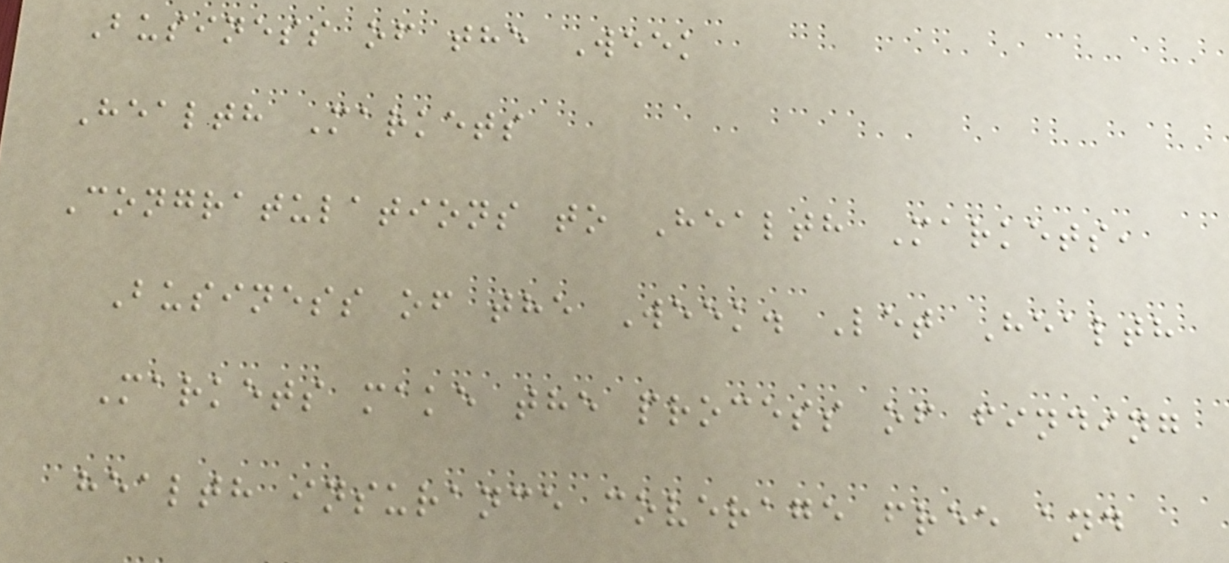Business of the Week
Health Markets
Congratulations to Health Markets,
Business of the Week. Let Health
Markets make the process of finding
health insurance coverage free and
